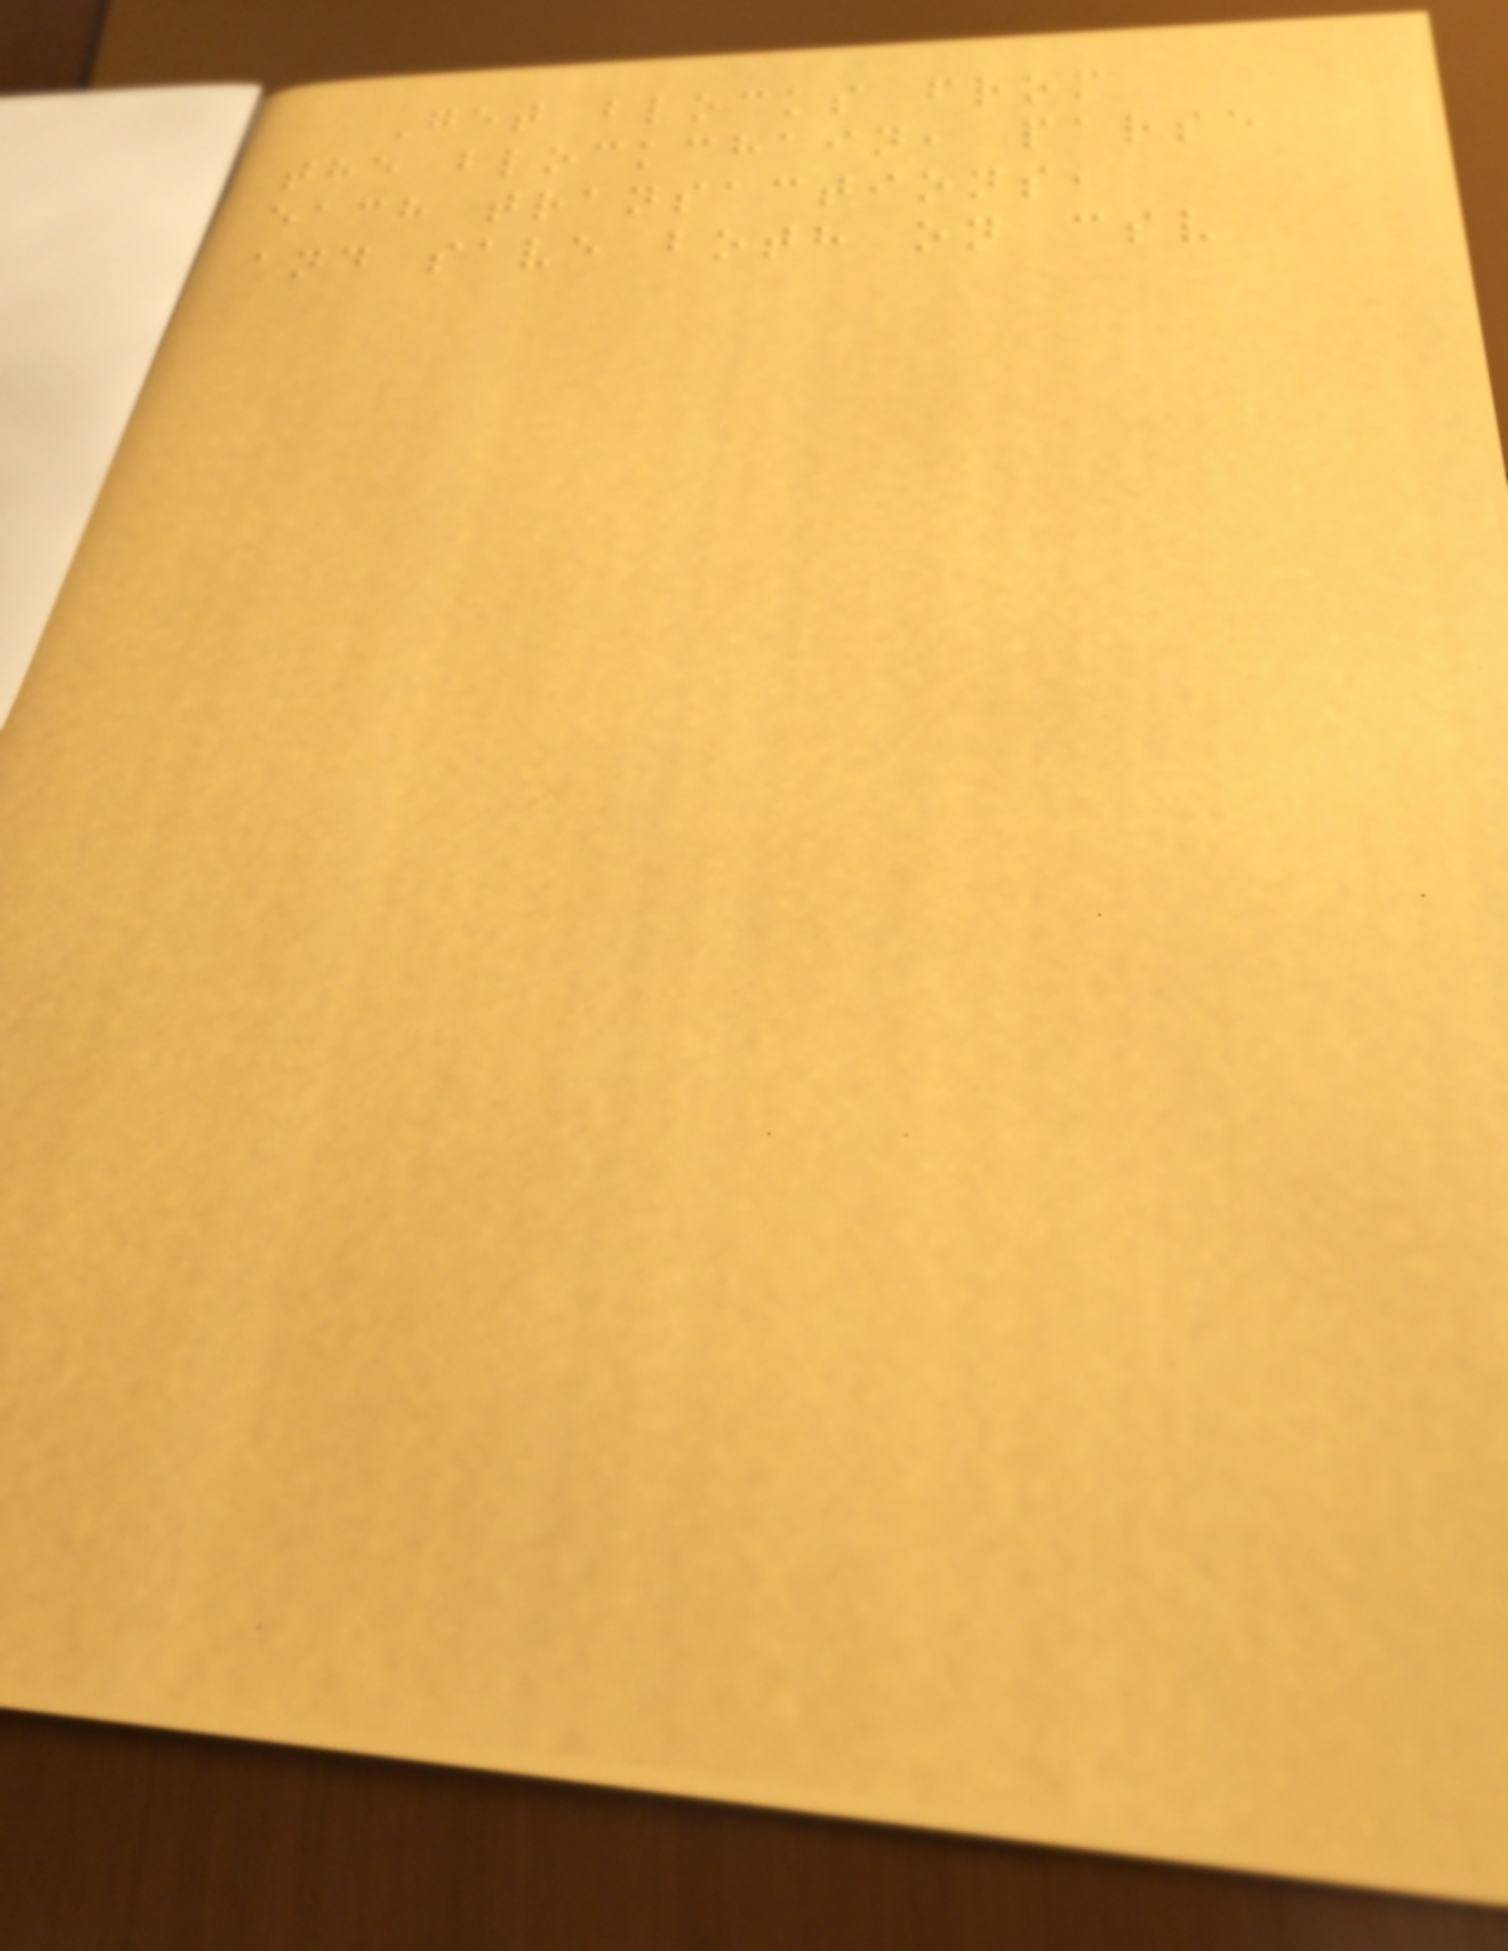Get blocks from
the blockchain, parse
each transactions,
and save both on csv
